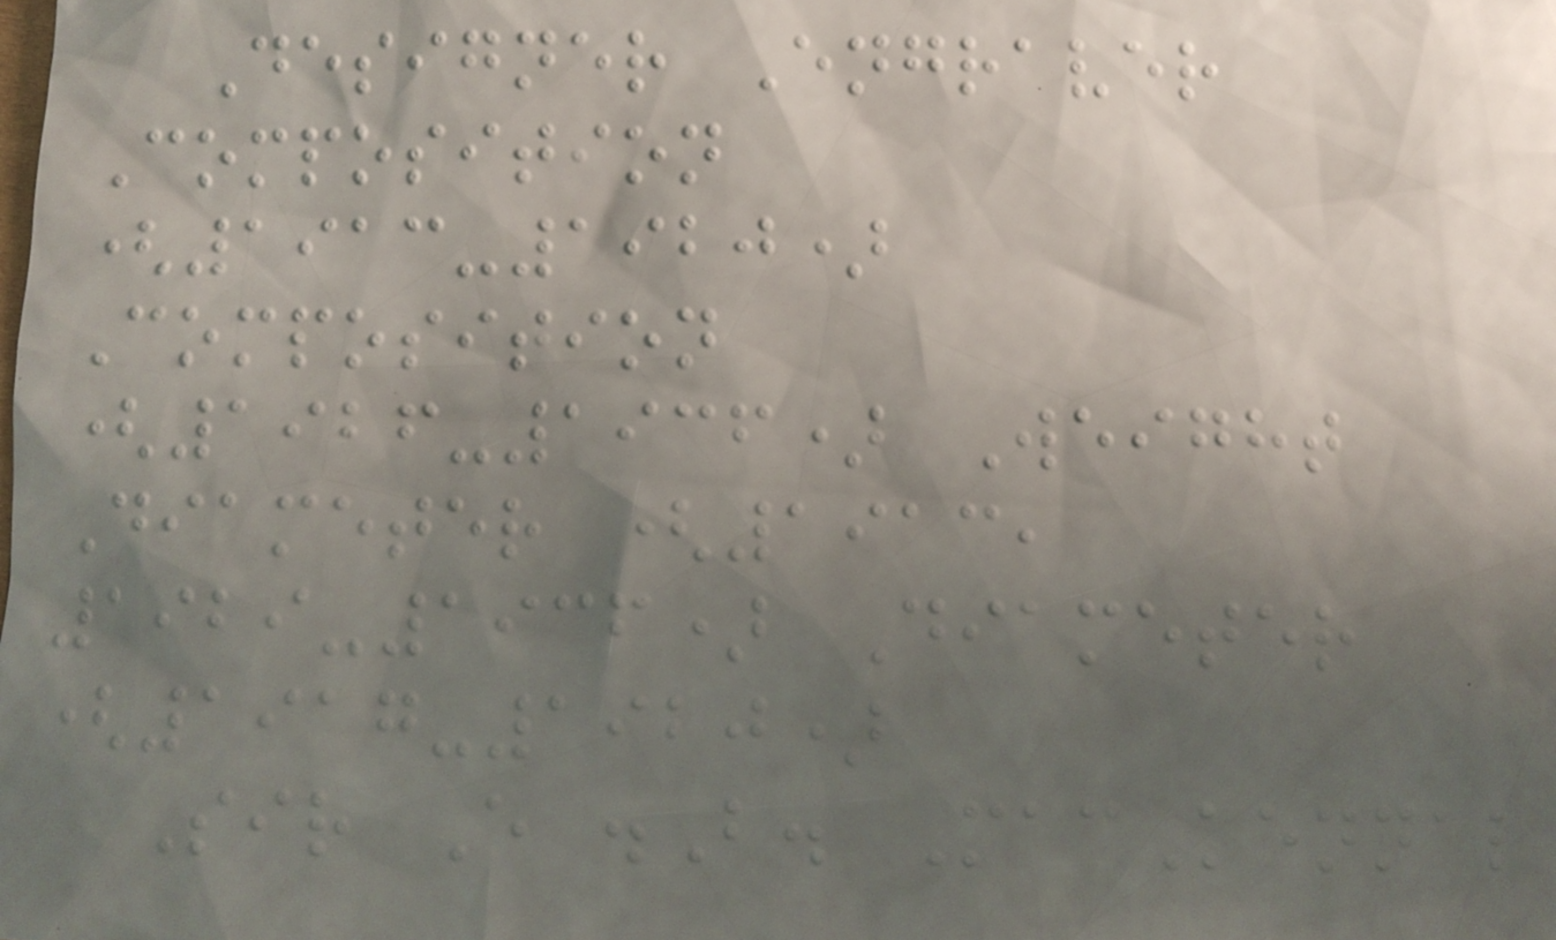Designer Engraver
Composition
(1913-1920)
Composition
(1926-1936) Weight
Diameter (1913,
1929-1936) Diameter
(1917-1920)
Sir E .B. MacKennal
